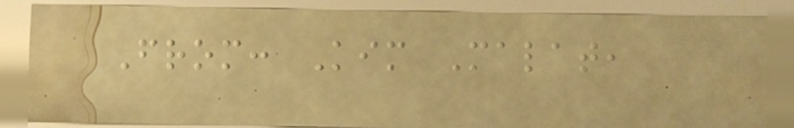From: Kim Malat,
